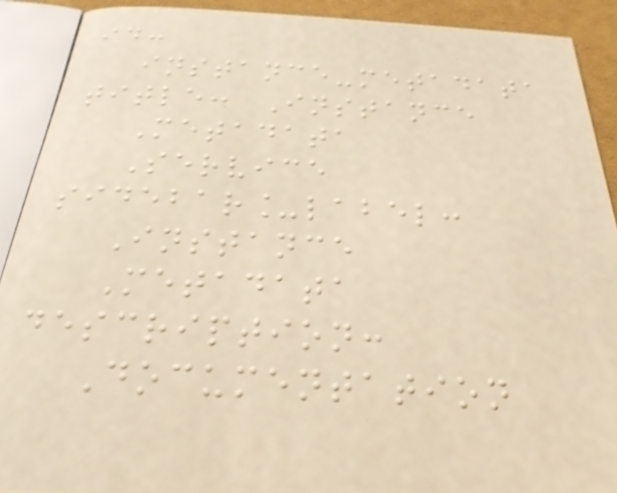id:
instance-metadata
title: Instance
Metadata
Service
sidebar_label:
Instance
Metadata
description:
Documentation
